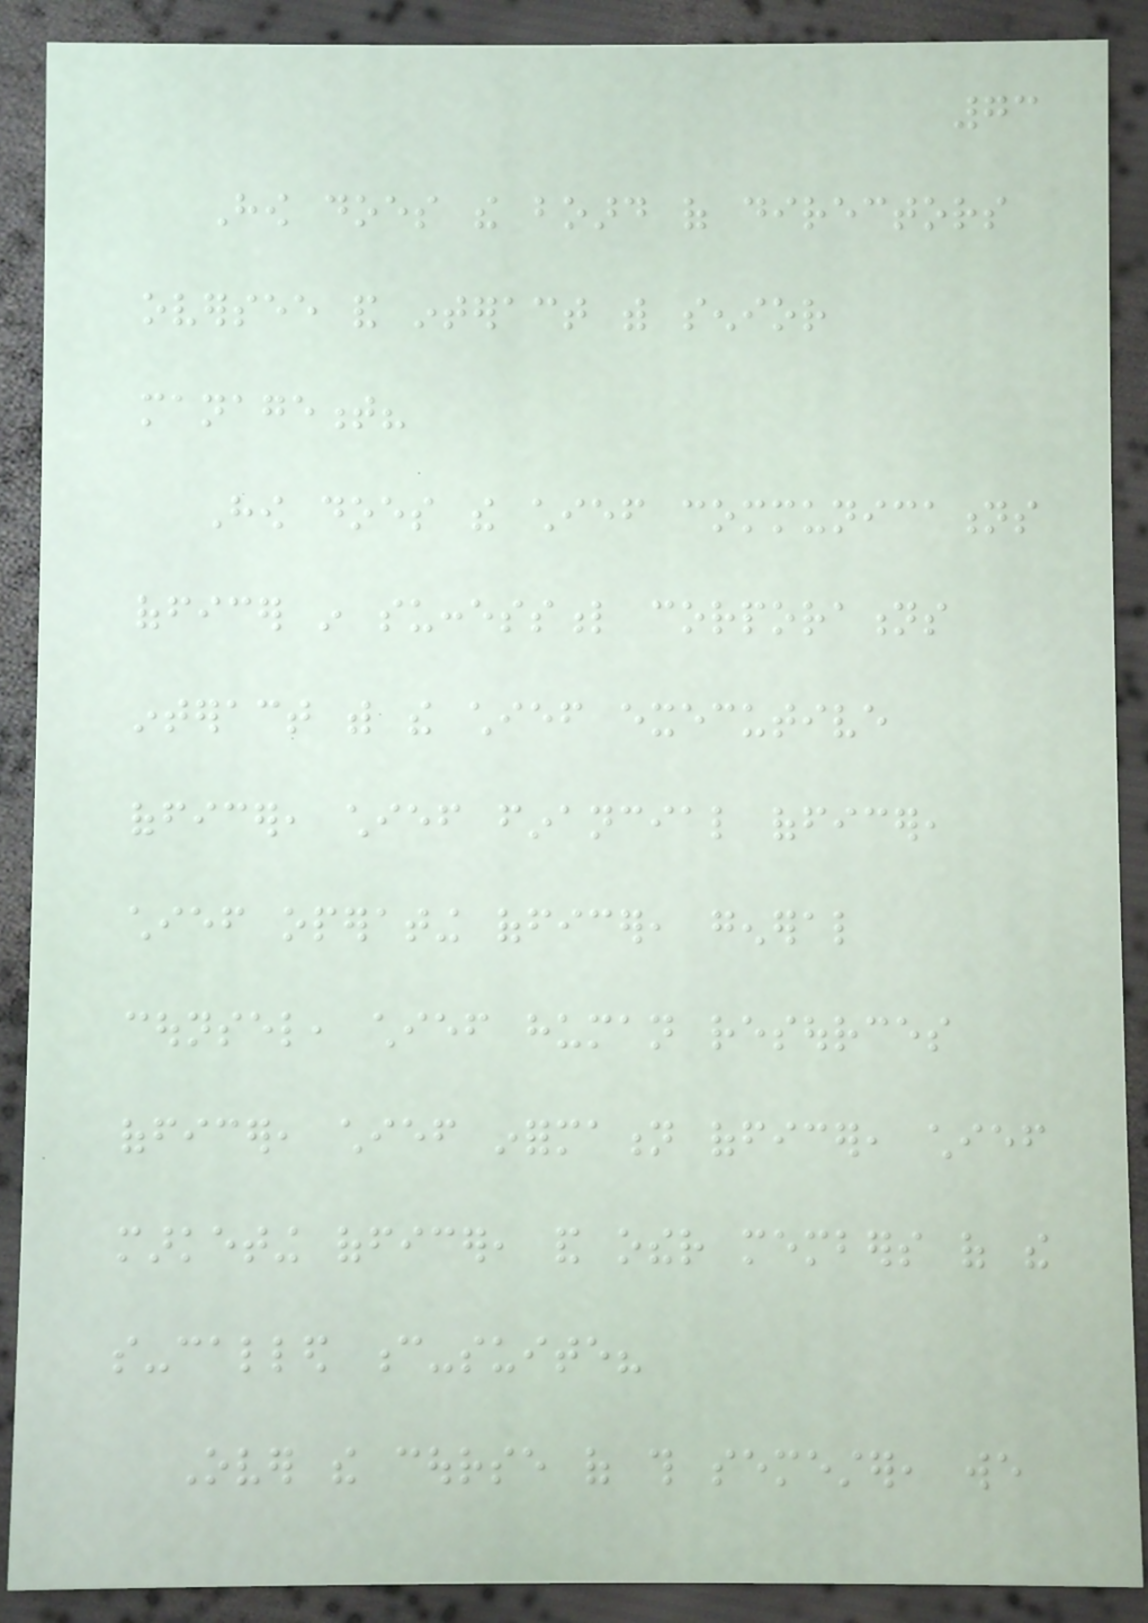73
How does the board of directors
oversee and interact with senior
management?
How does the chief communications
officer in successful corporations
interact with the chief executive
officer, chief financial officer,
chief operating officer, general
counsel, chief human resources
officer, chief information officer, chief
marketing officer, and other members of the
so-called c-suite?
Over the course of this semester, we
